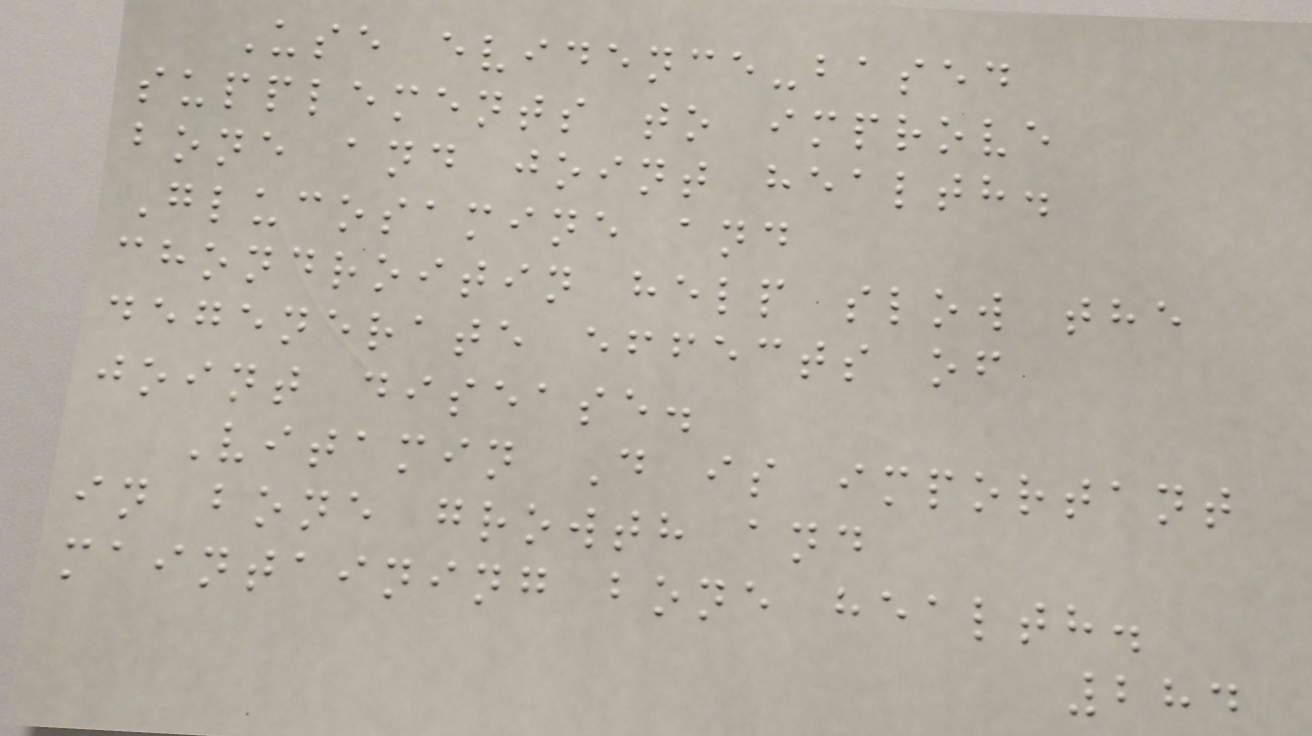Use evidence-based
supplements to improve
bone and joint health.
Glucosamine and
chondroitin help slow the
degenerate effects of
joint disease.
Vitamin D is important
in bone growth and
maintaining bone health.
284
